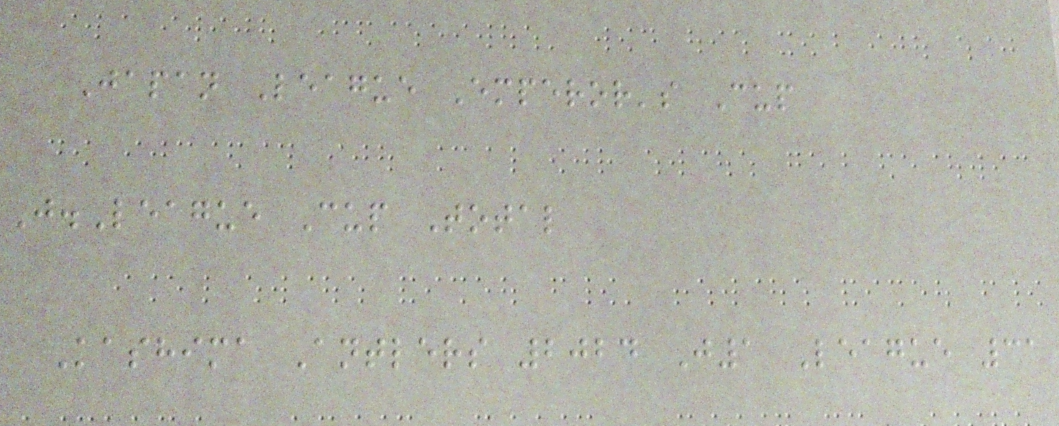Japan League Emperor's Cup
J.League Cup Total
Kashima Antlers 2024 J1 League 31
